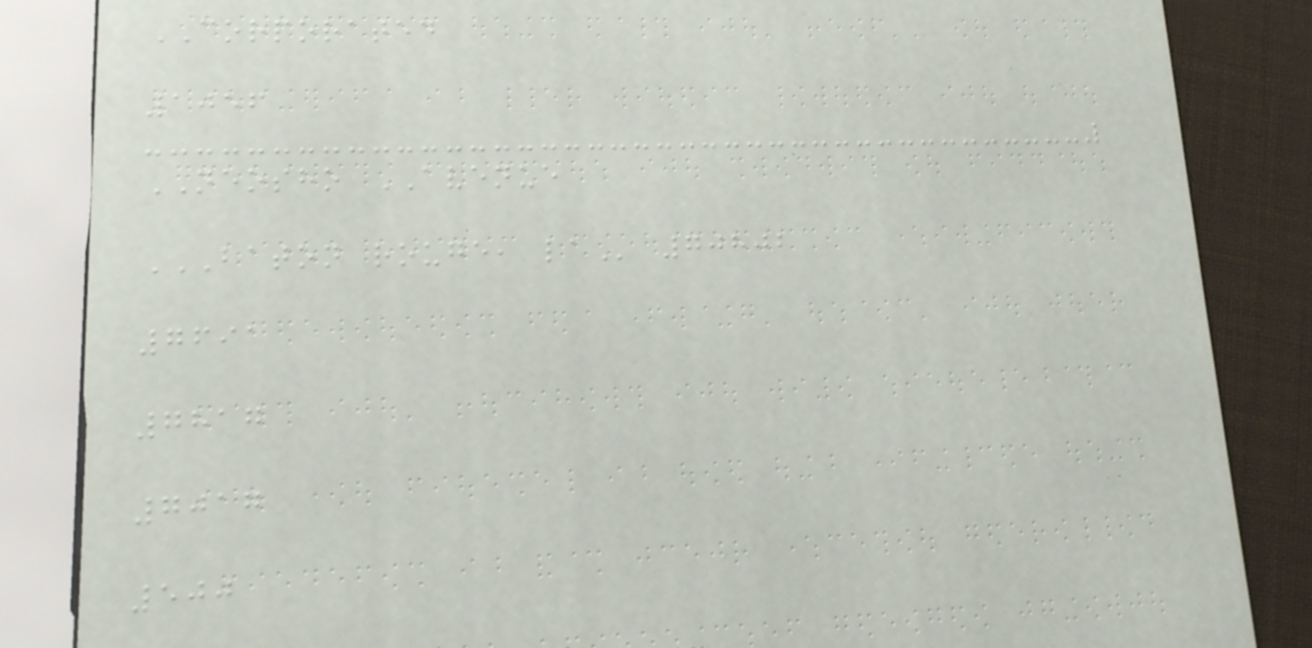CORPORATED
1056
NEOSHO AVENUE
BATON ROUGE, LA 70802
7691
7817
7017
500
